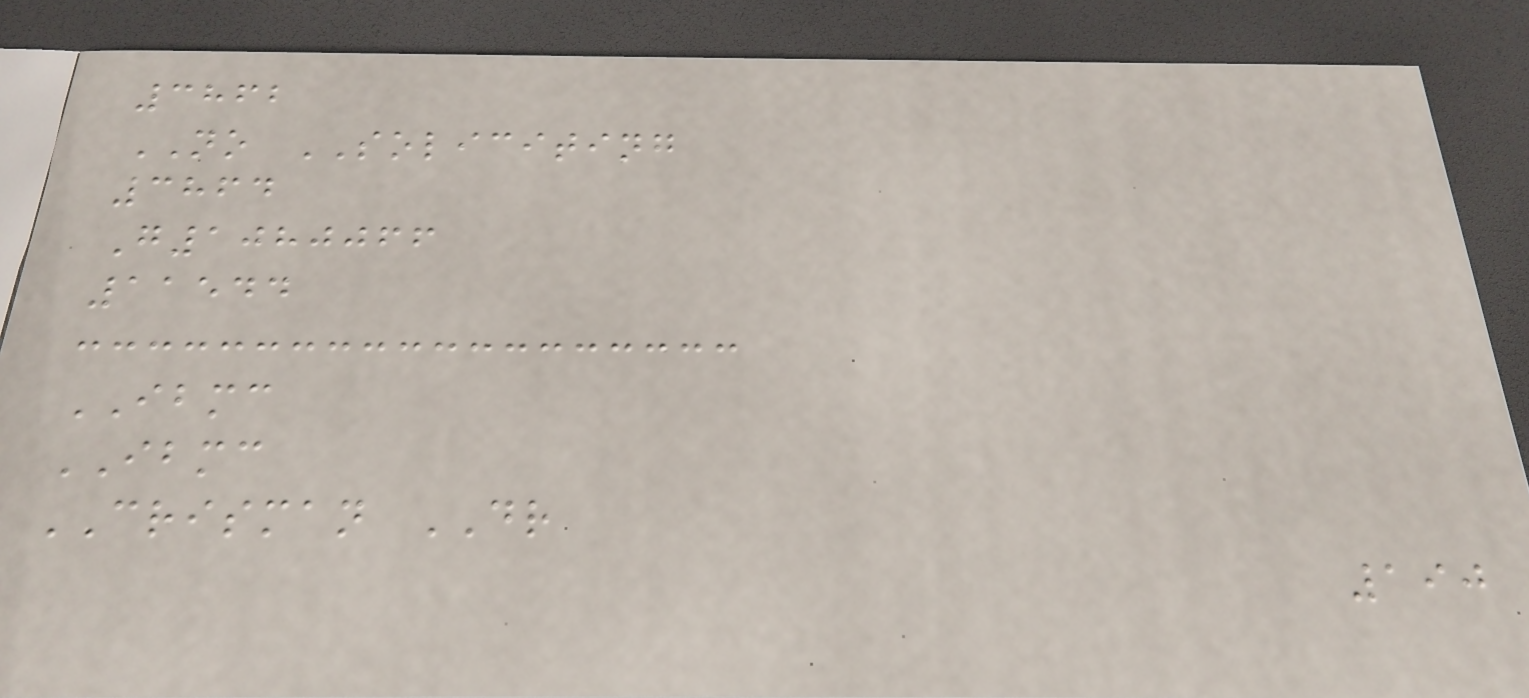3862
NO SOLICITING
3864
G1080066
11544
IBMC
IBMC
CRISMAN DR
190
